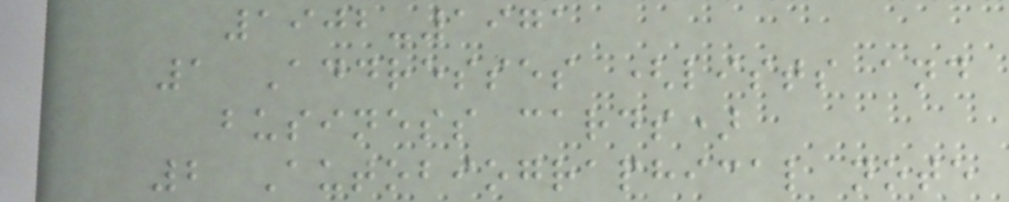1902-1971
1 Addresses (lists and
business cards)
2 Autobiographical note
